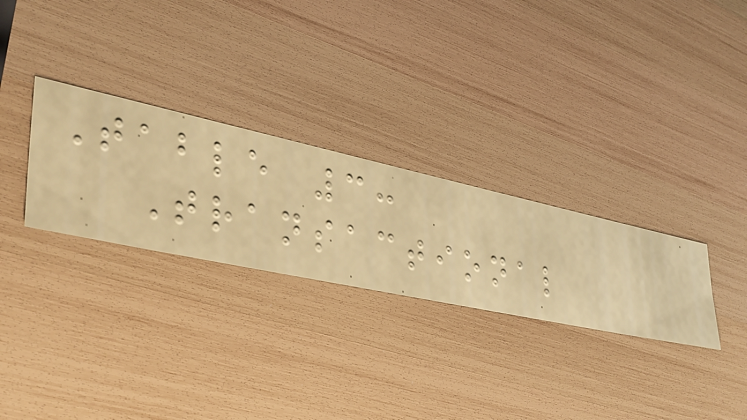Table 3:
Transactional
